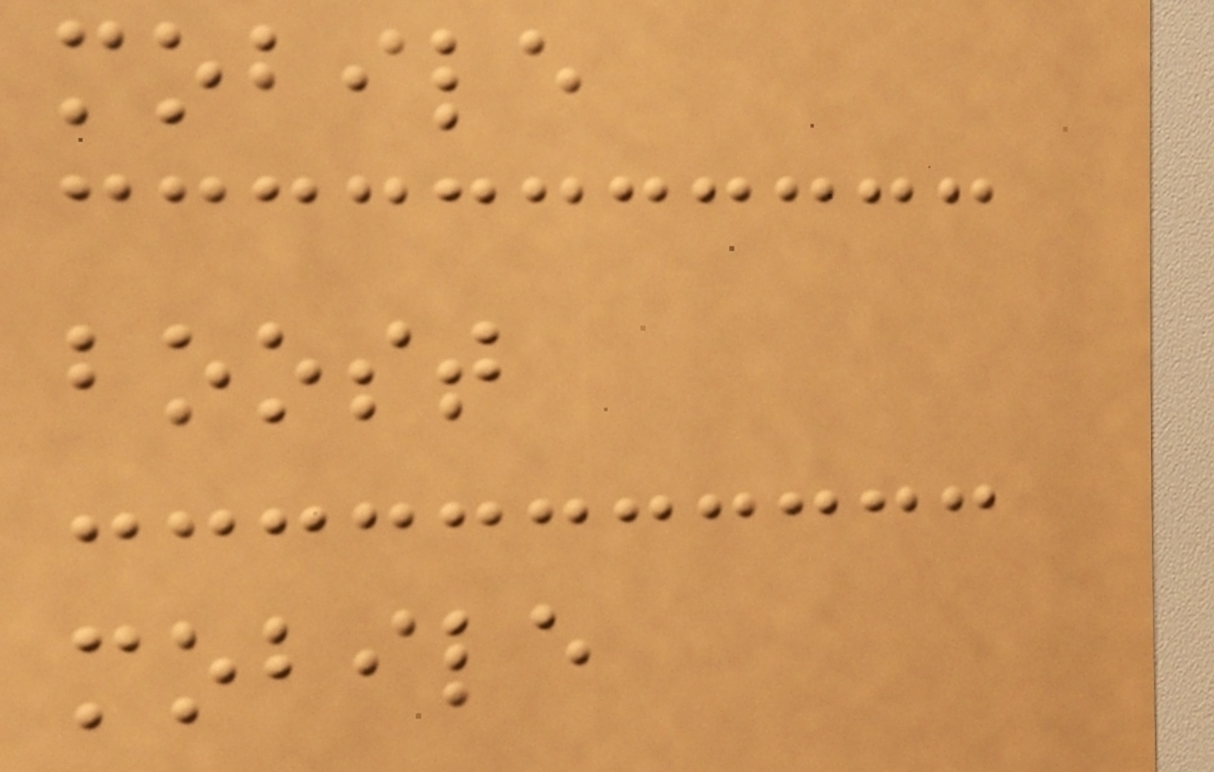mobile
boost
mobile
